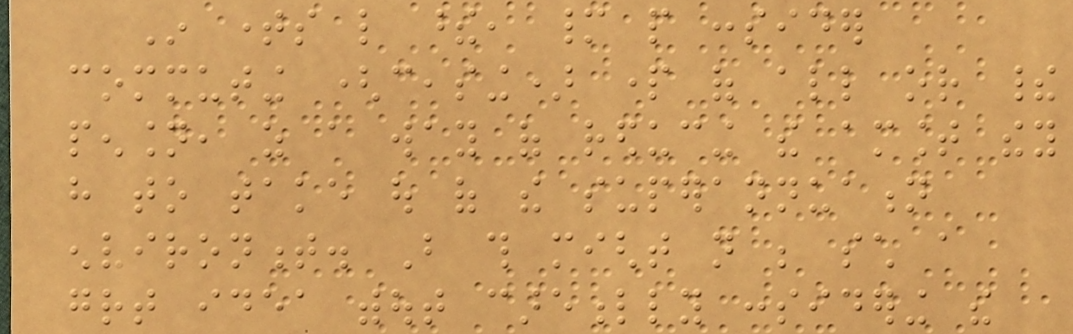In times like these, many people consider
commuting (ceasing) part of all or their
pension, as a way of reducing the amount they
have to take out of the superannuation
environment. But this might not be such a
great idea without carefully considering the
